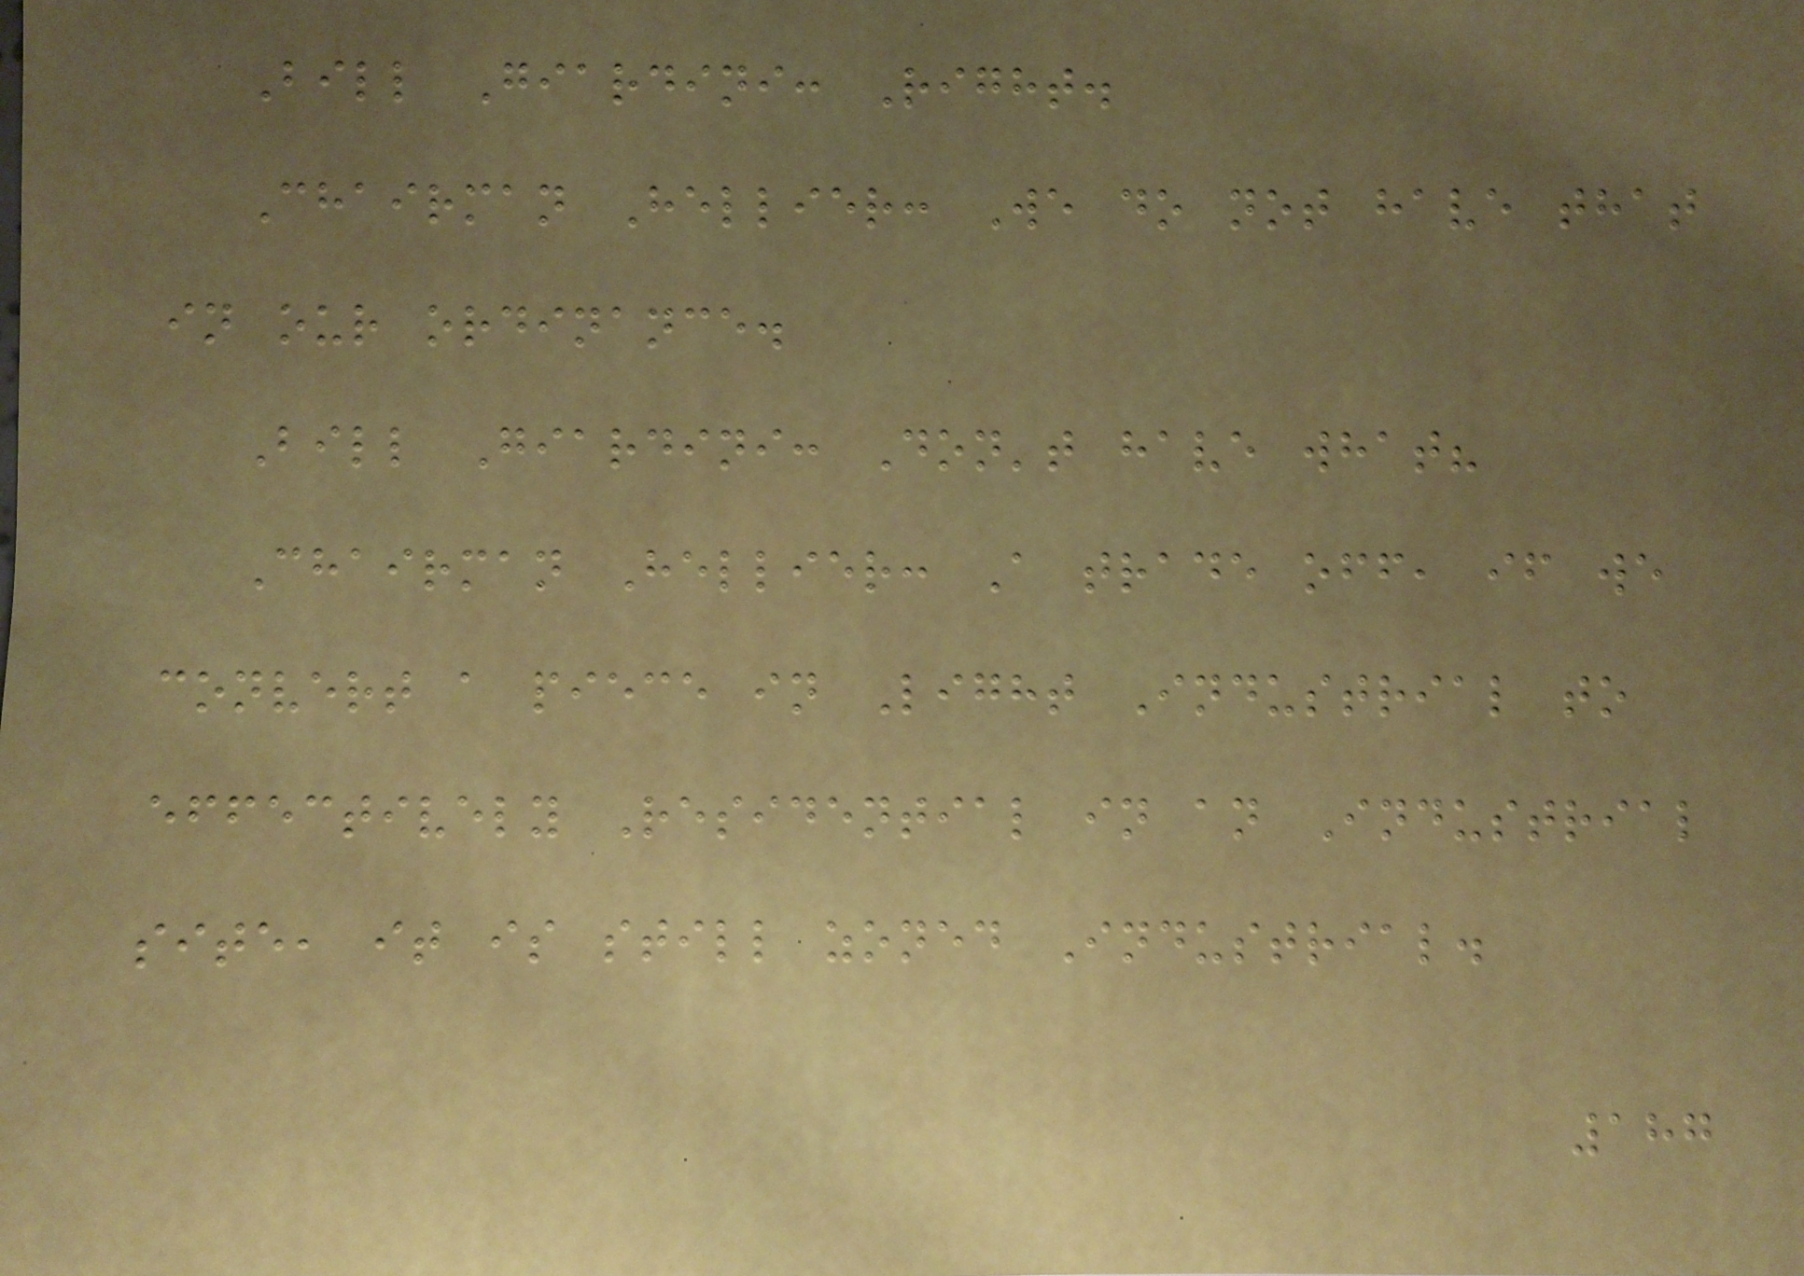Bill Giardini: Right.
Chairman Hellier: We do not have that
in our ordinance.
Bill Giardini: Don't have what?
Chairman Hellier: A trade off, if we
convert a piece in Light Industrial to
effectively Residential in an Industrial
site, it is still zoned Industrial.
187
